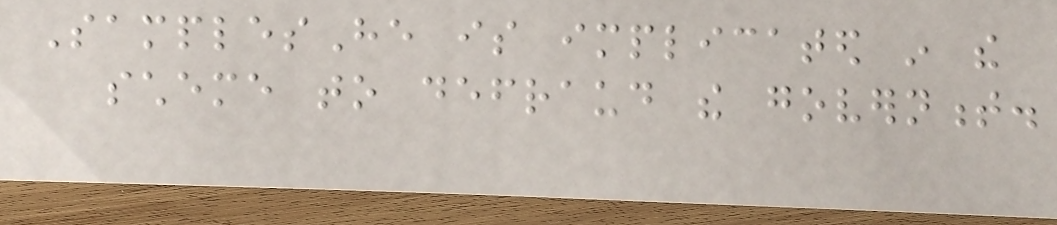SamplesHe is implicated in the
scheme to defraud the government.
